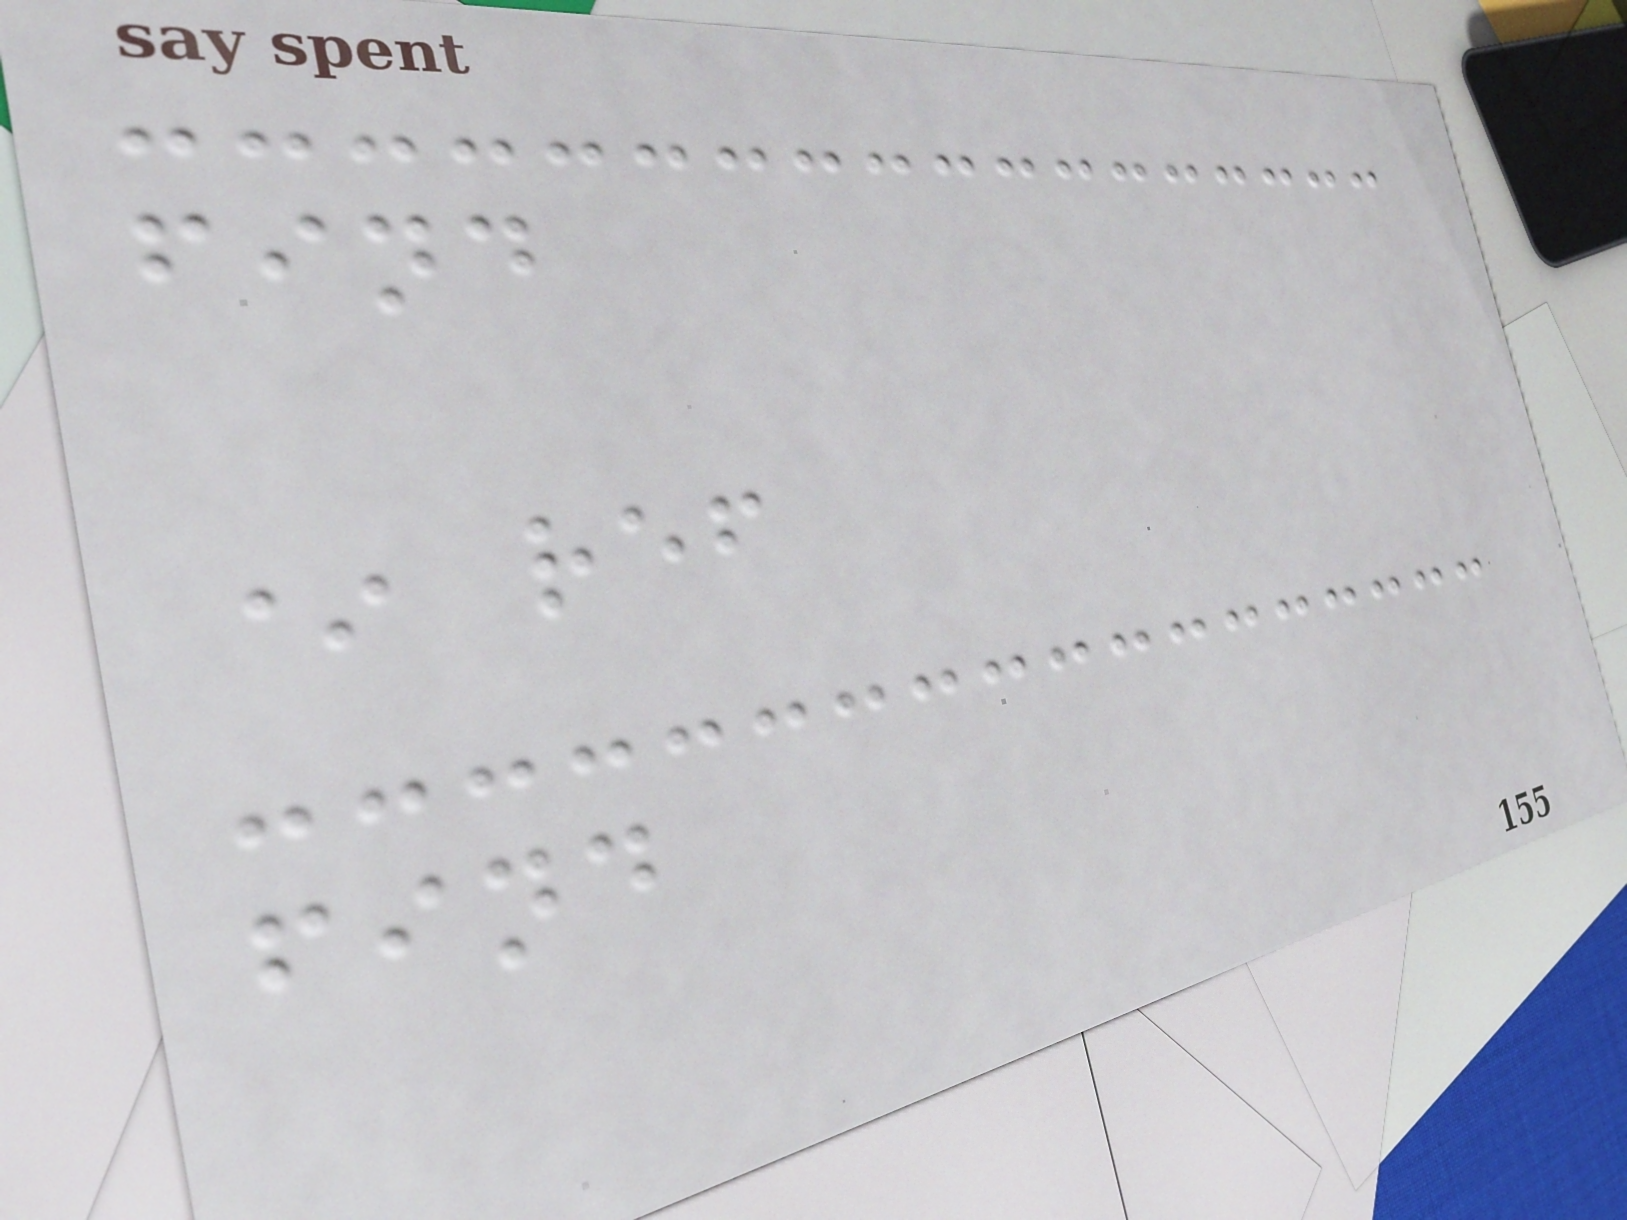find
* ref
find
